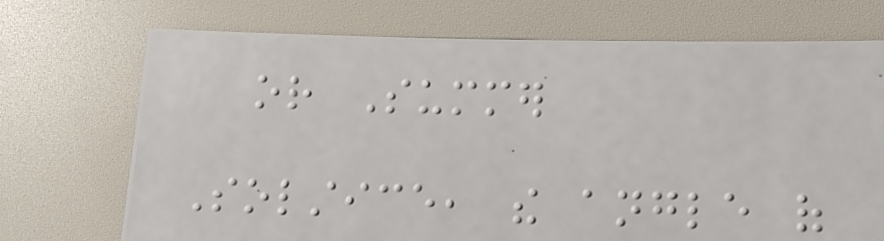or Summer
Solstice, the angle of
